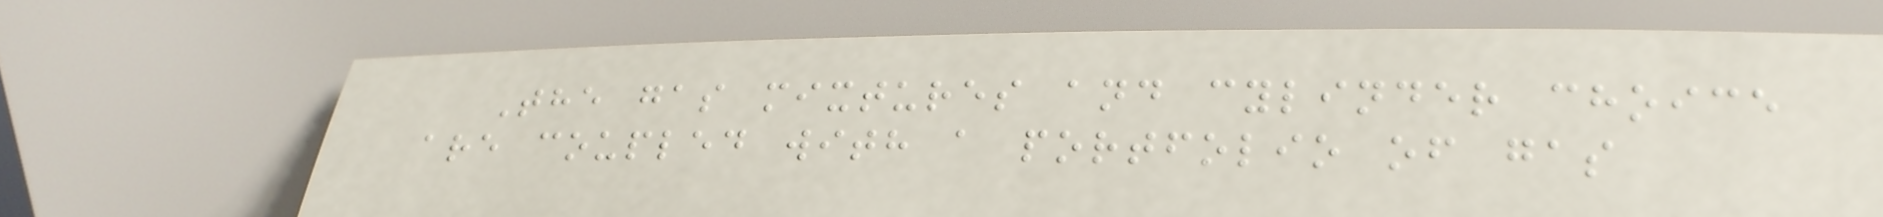The gas mixtures and cylinder choice
are coupled with a portfolio of gas
